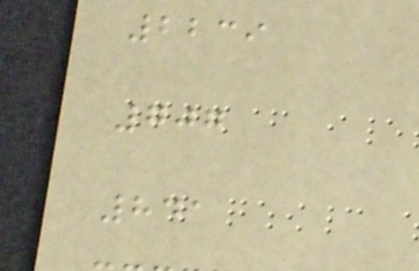2239
707
841
